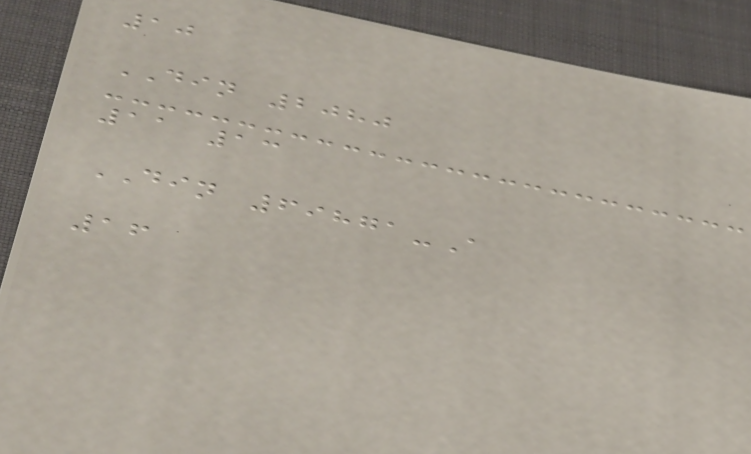10
DIN 2080
11 13
DIN 69871-A
16
